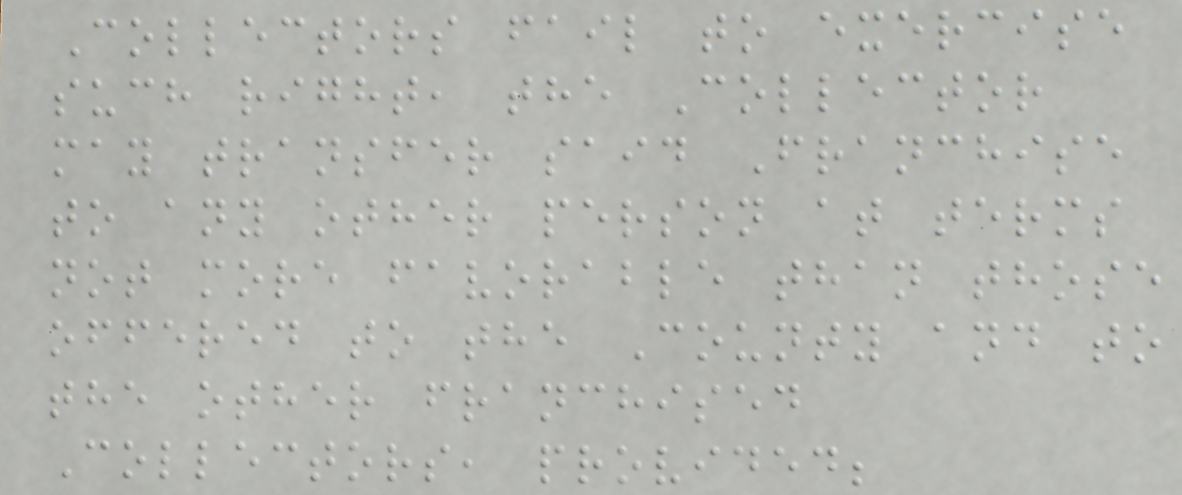Collectors fail to exercise
such right, the Collector
may transfer said Franchise
to any other person at terms
not more favorable than those
offered to the County and to
the other franchised
Collectors, provided;
